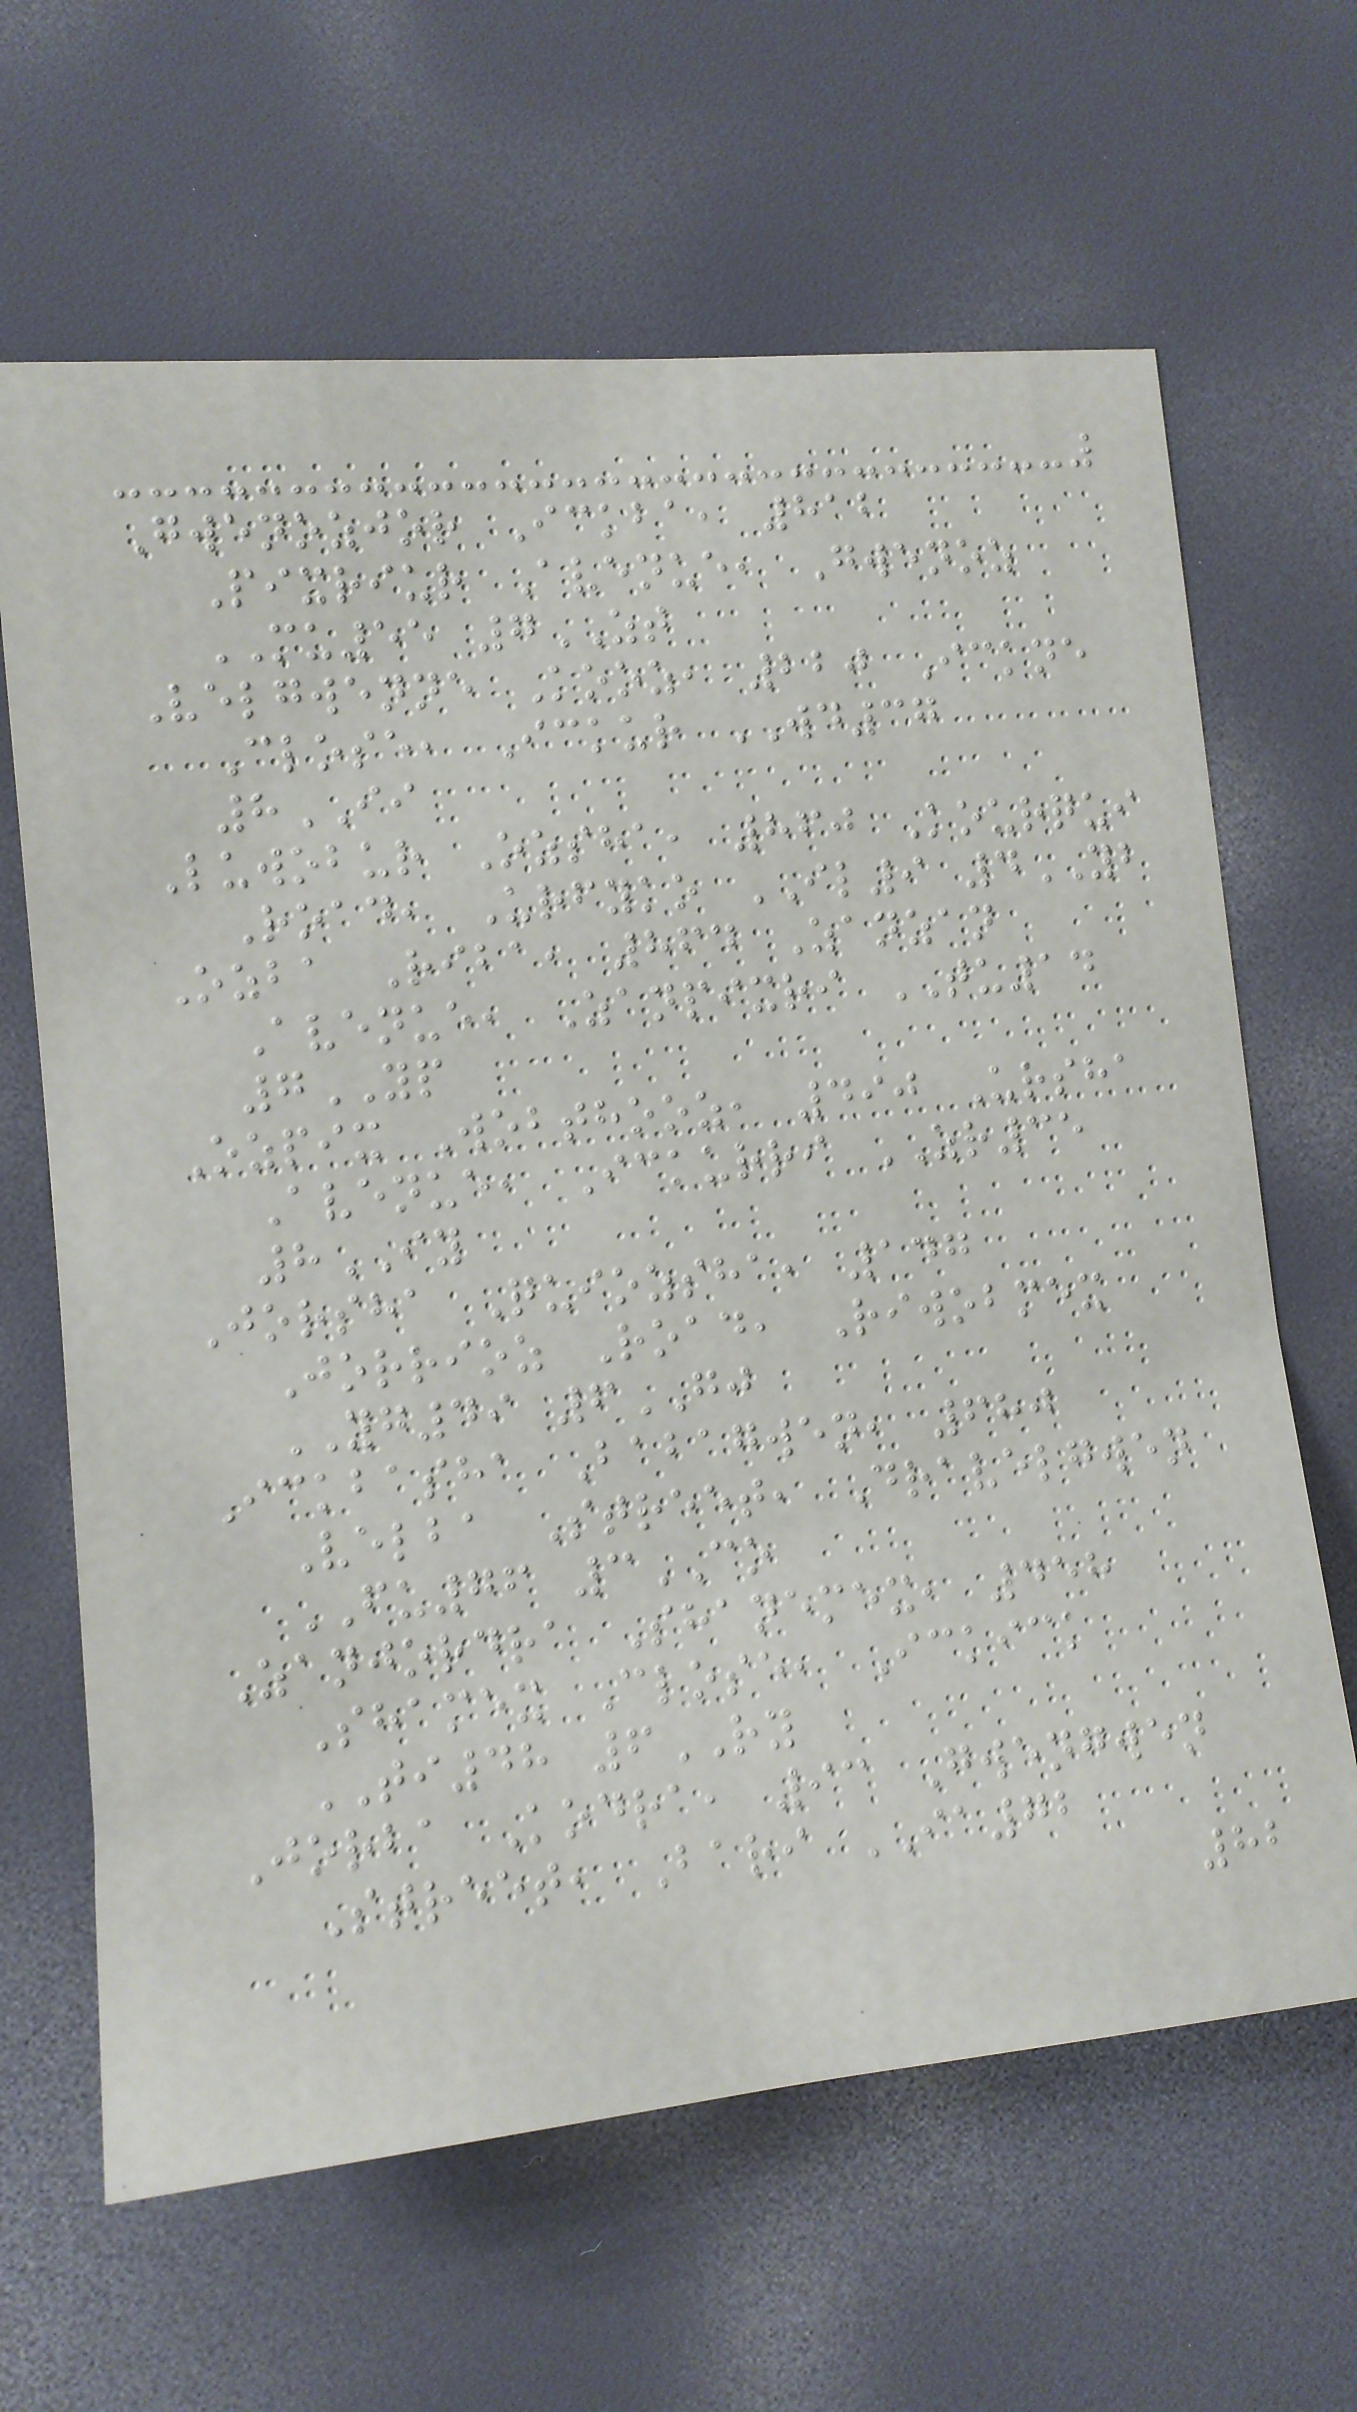Gwenozjor Ickba, 812
Pixriur Avenue, Gwenoz
MU55 7ZT
Velgwenne Kooz, 220 Ickne
Close, Ickur WD37
8II
Luwobur Ozsha, 860 Kourqui
Road, Urfyko IL9 4YB
Ozba Riba, 864 Zanzan
Avenue, Zanpixri TU14
7YP
Ozpix Wobthooz, 490 Ursha
Avenue, Ickurri ZR35
8IY
Jorsha Quiozsha, 147
Jorrioz Road, Riwobmex
YG49 6GJ
Ickbasha Babagwen, 680
Velba Street, Dravelgwen
FU76 3CO
Zanjordra Shanemex, 458
Shamex Close, Ickick
TI48 6RY
Jorba Kodra, 93 Gwengwen
Street, Bari IA72
82
